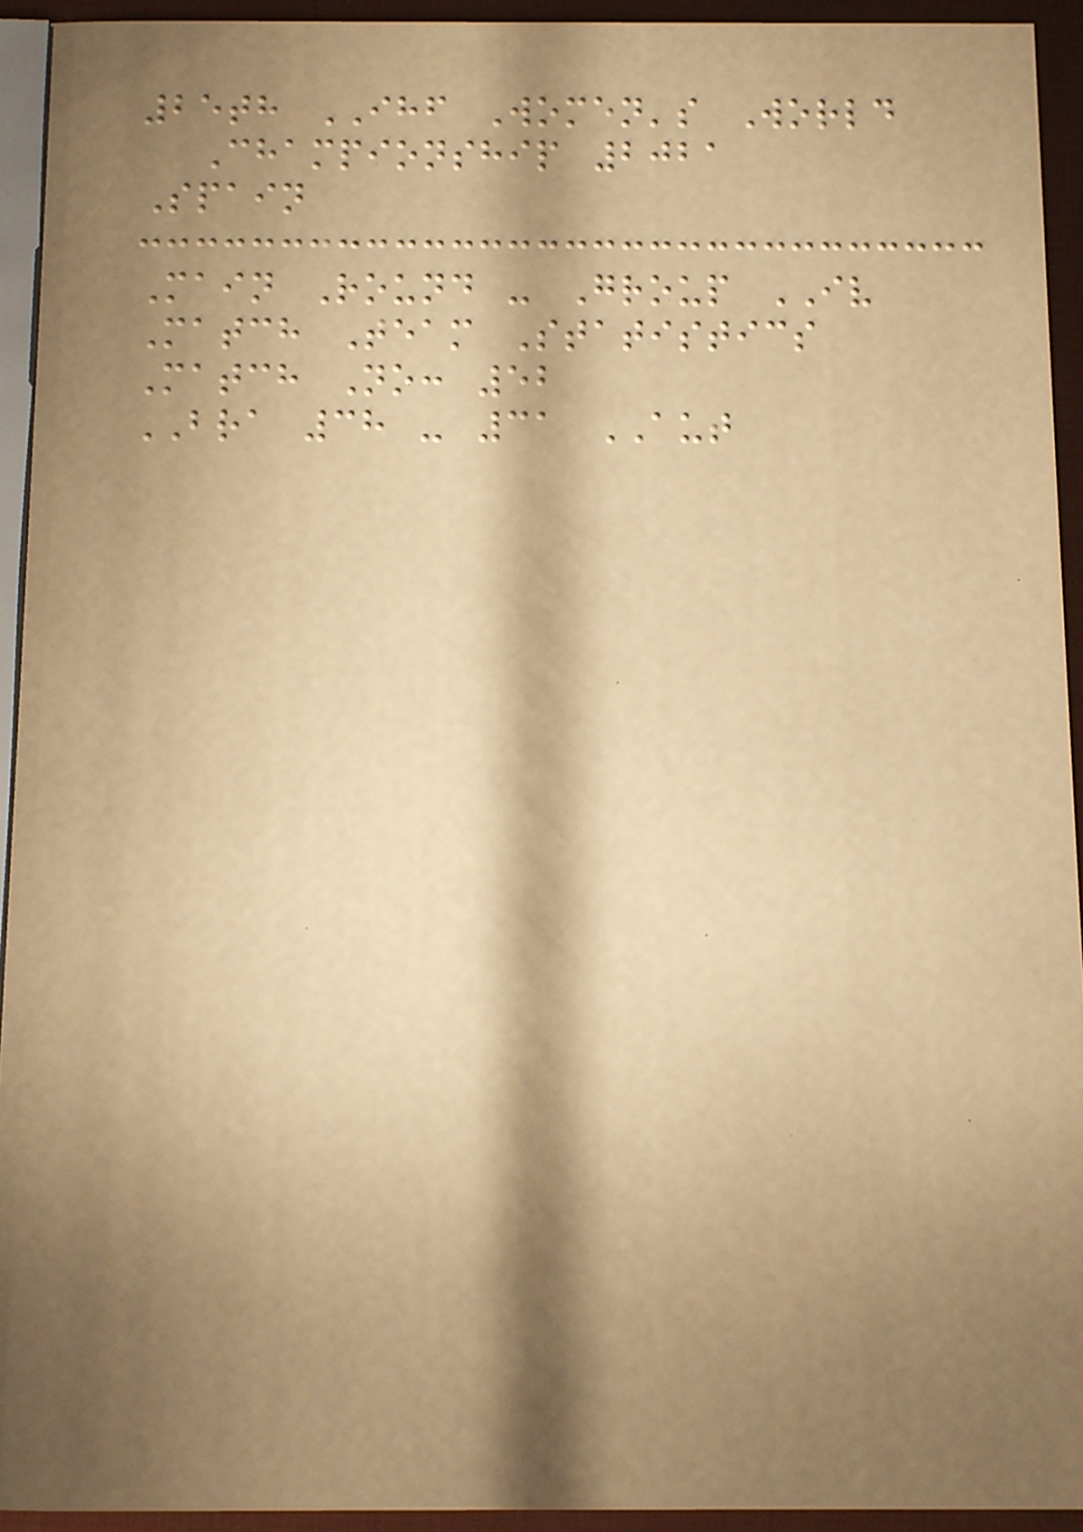25th IHF Women's World
Championship 2021
Spain
Main Round - Group IV
Match Team Statistics
Match No: 52
BRA 38 - 31 AUT
